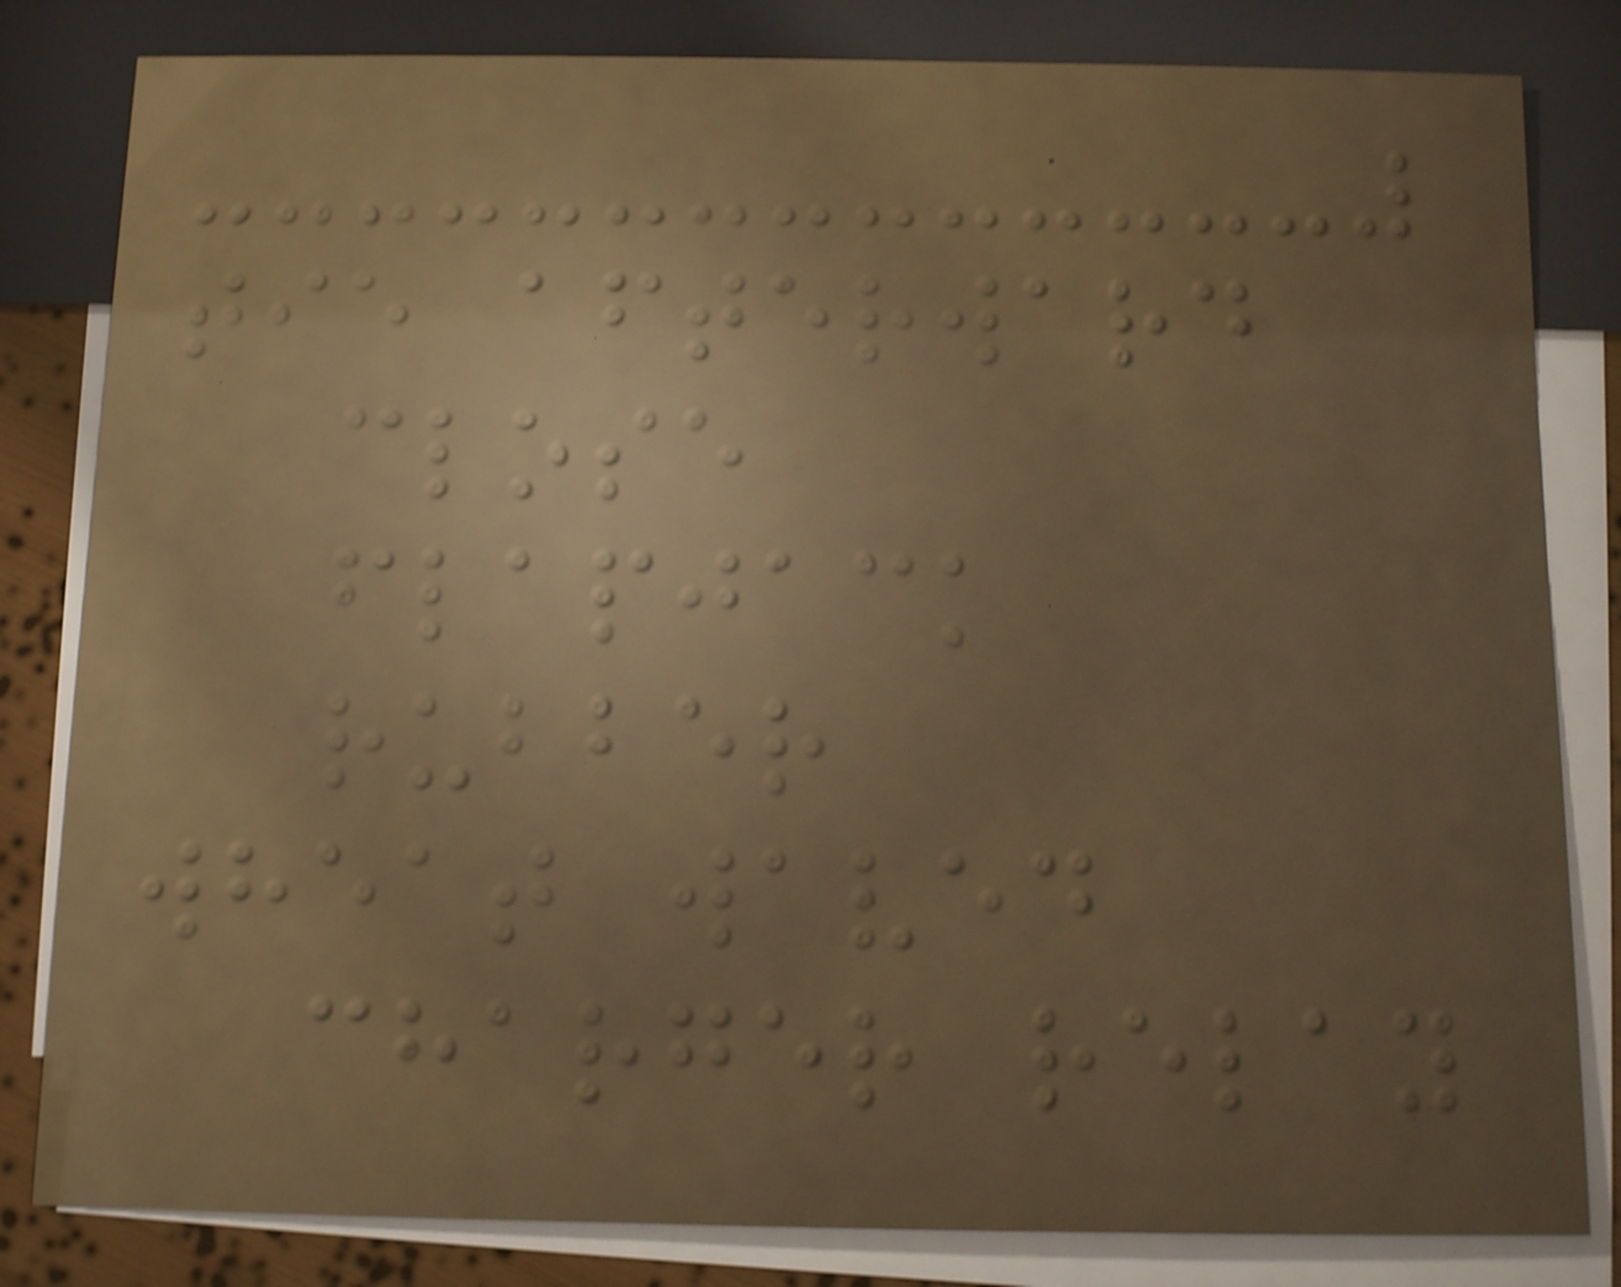tie afterward
close
flapjack
rubber
wheat waved
charger relay
